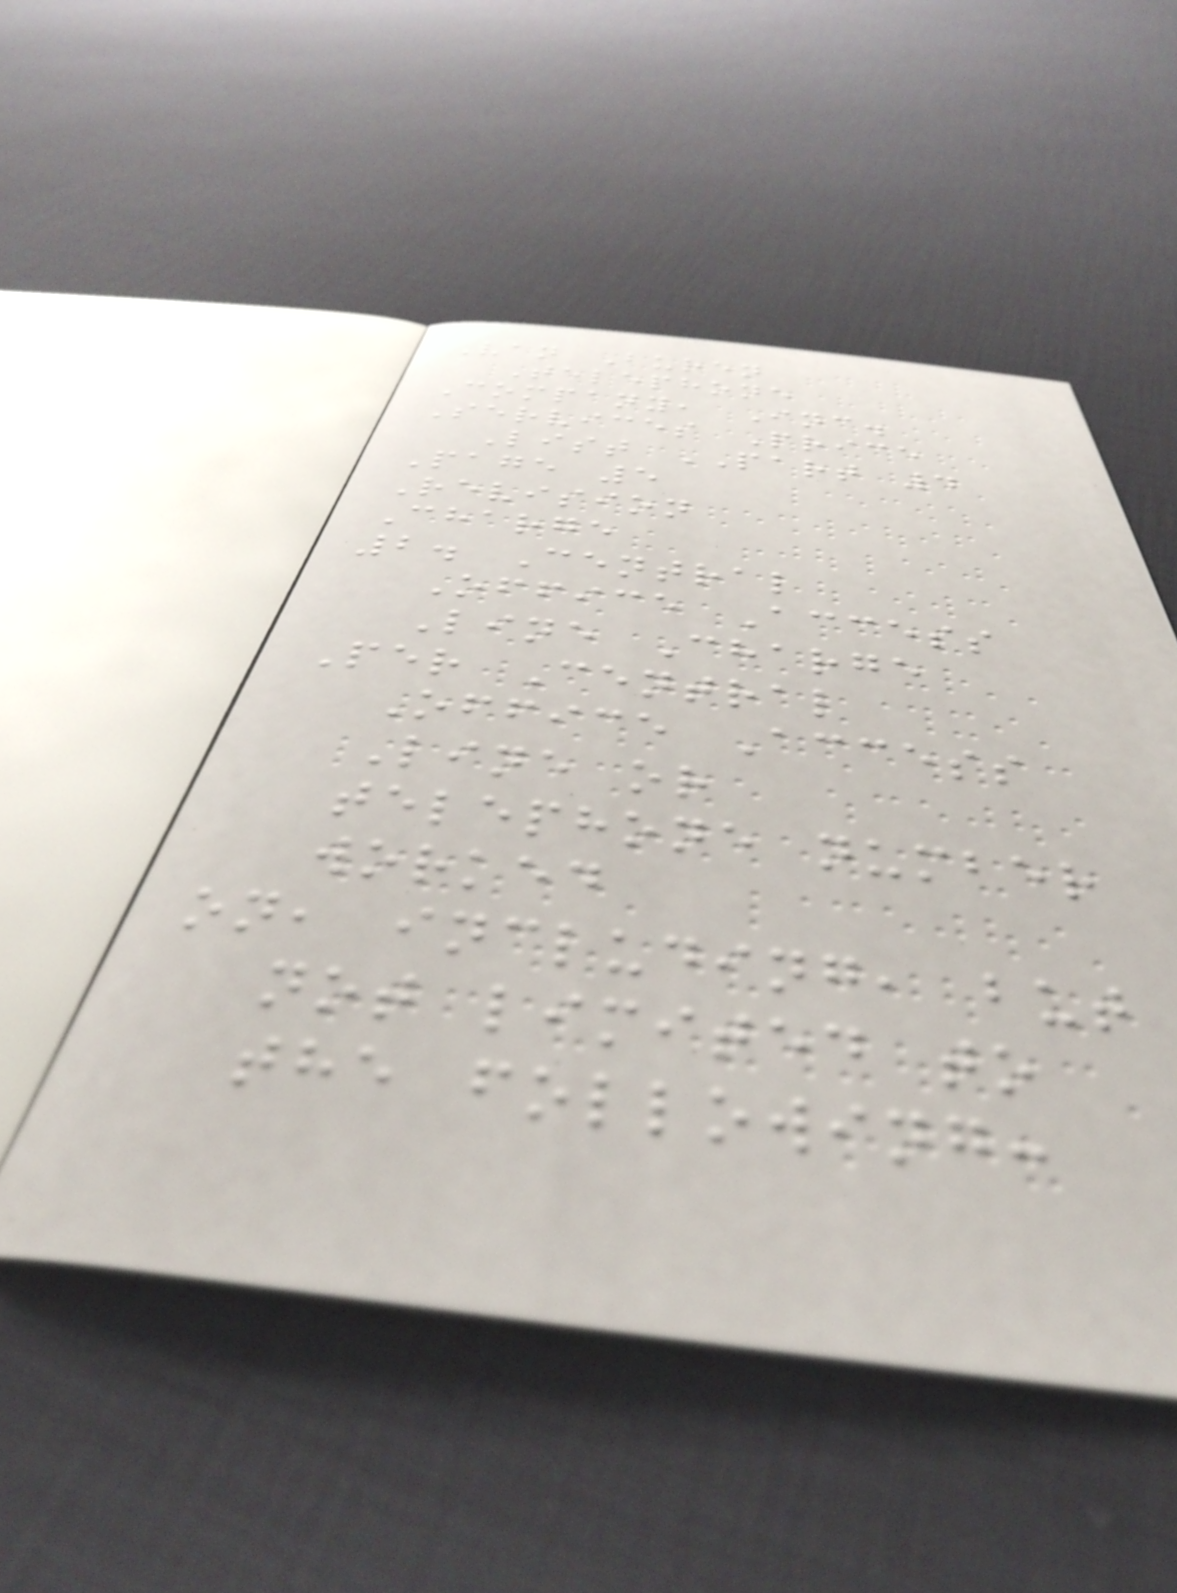Van Buren
Telephone
Company, Inc.
Services Price
List PART 4
Page 5
Revision
Charge
2. Central
Office Access
Line Charge
Per Central
Office Access
Line or
telephone number
worked
on, including, but
not limited to
the following:
